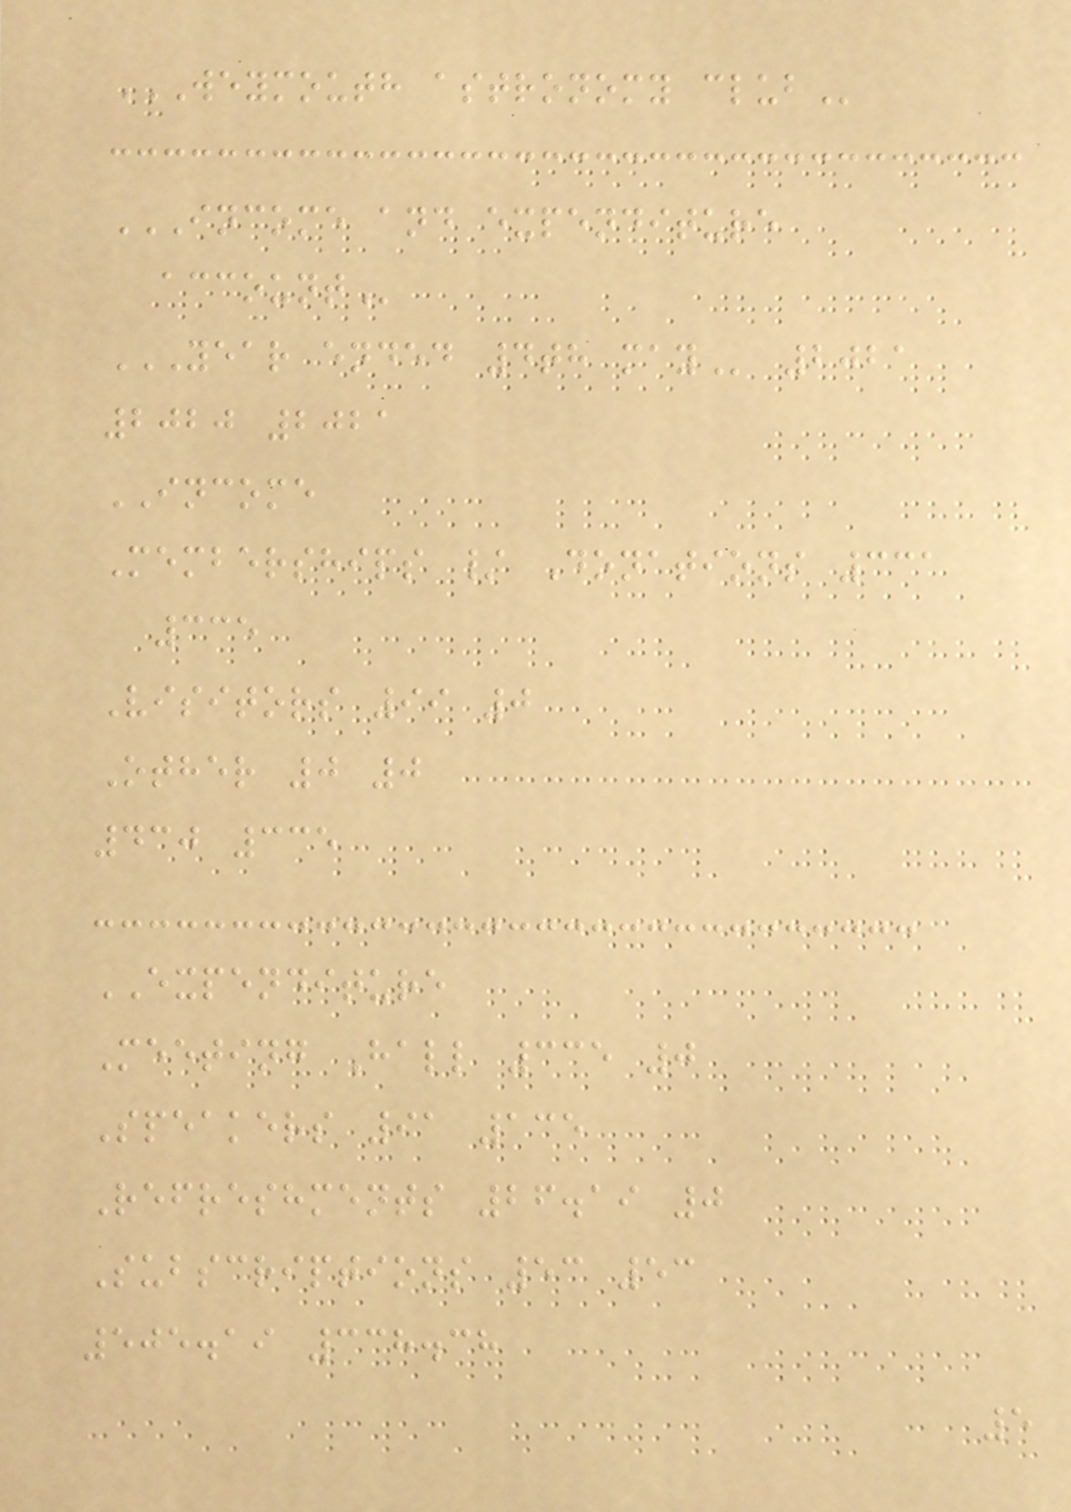WEYMOUTH ASTRONOMY CLUB
INCOME AND EXPENDITURE
ACCOUNT
YEAR ENDED 4TH MAY 2021
2020 2021
INCOME
Memberships / Donations 331
335
Visitors 99 0
Other 0 0
430 335
EXPENDITURE
Meeting Hall 335 0
Speakers 91 135
Refreshments 26.19 0
Subscriptions 53 53
505.19 338.38
5
